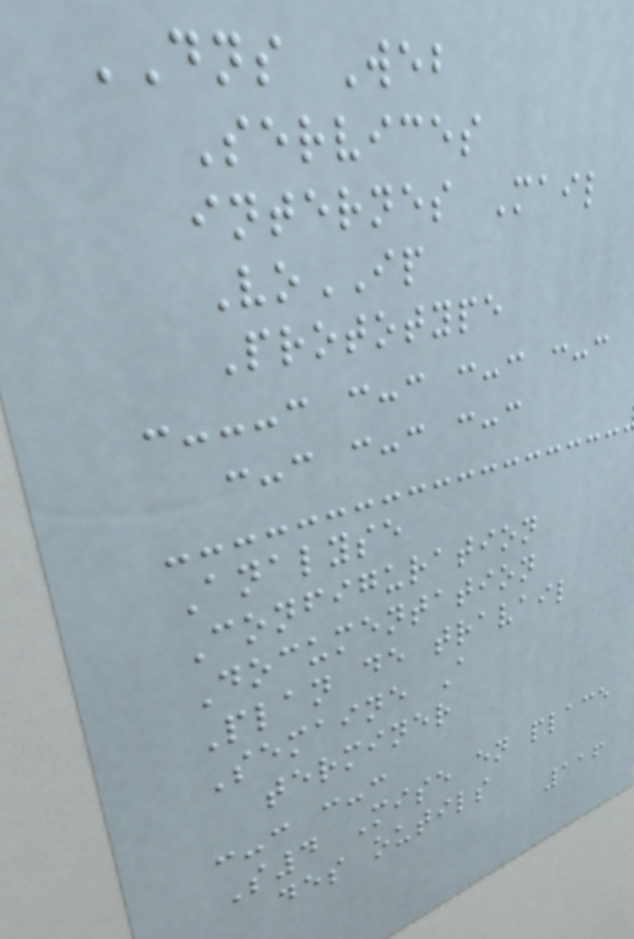DNS Web
Services
internes Mail
VoIP
Prototype
:---: :-: :-: :-:
:-: :-: :-:
Analyse
Configuration
Documentation
Plan de travail
Semaine A
terminer
:-: :-:
S4 Mise en place
des outils
116
